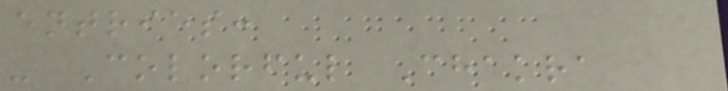entries:
- Colorful Chakra
